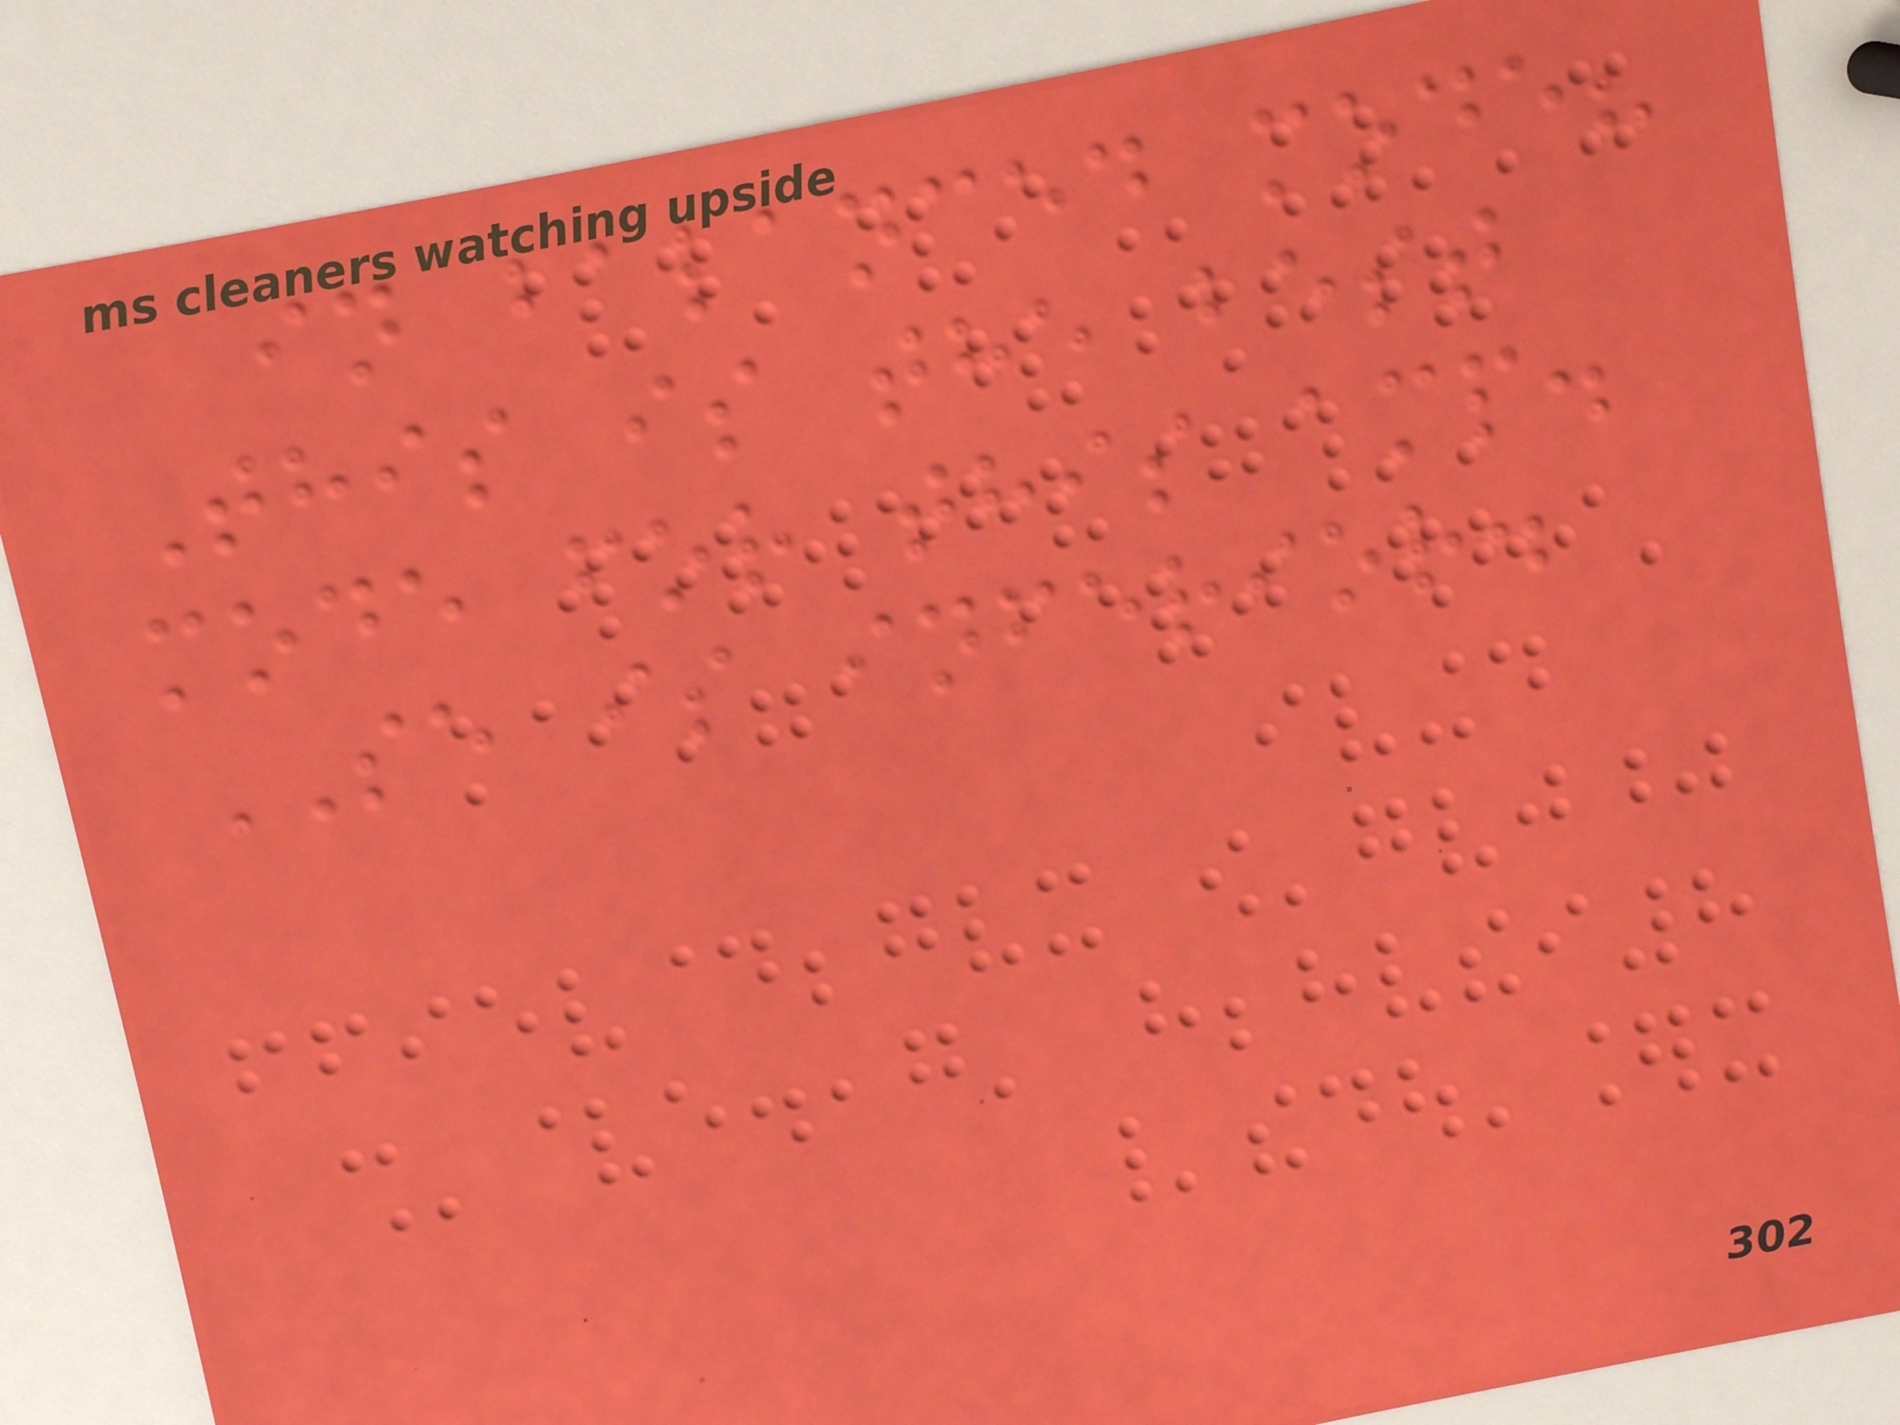in balanced mode?
This is the best
mode for this amp.
SE is inferior.
